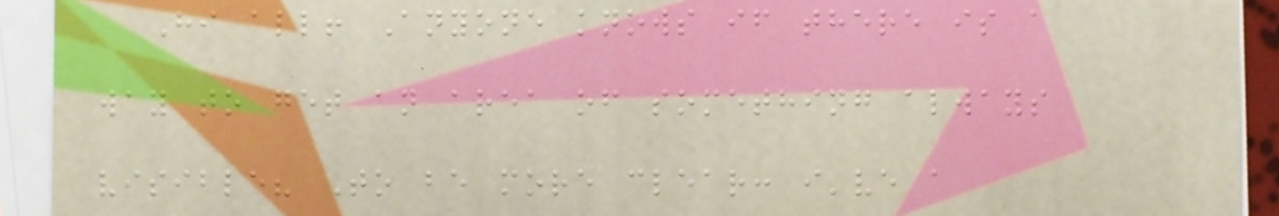Hi all! Anyone knows if there is a
way to get an area of something always
visible? To be more clear: i've a
